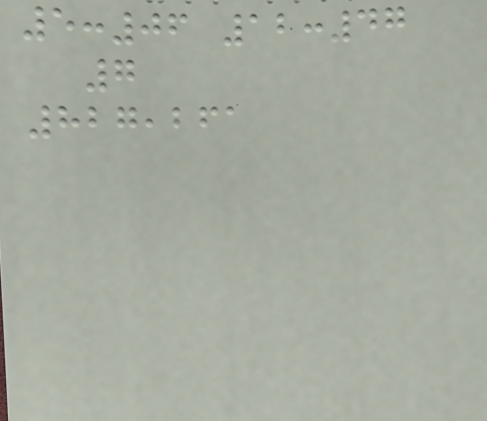5:06 12:47
7
827,261
